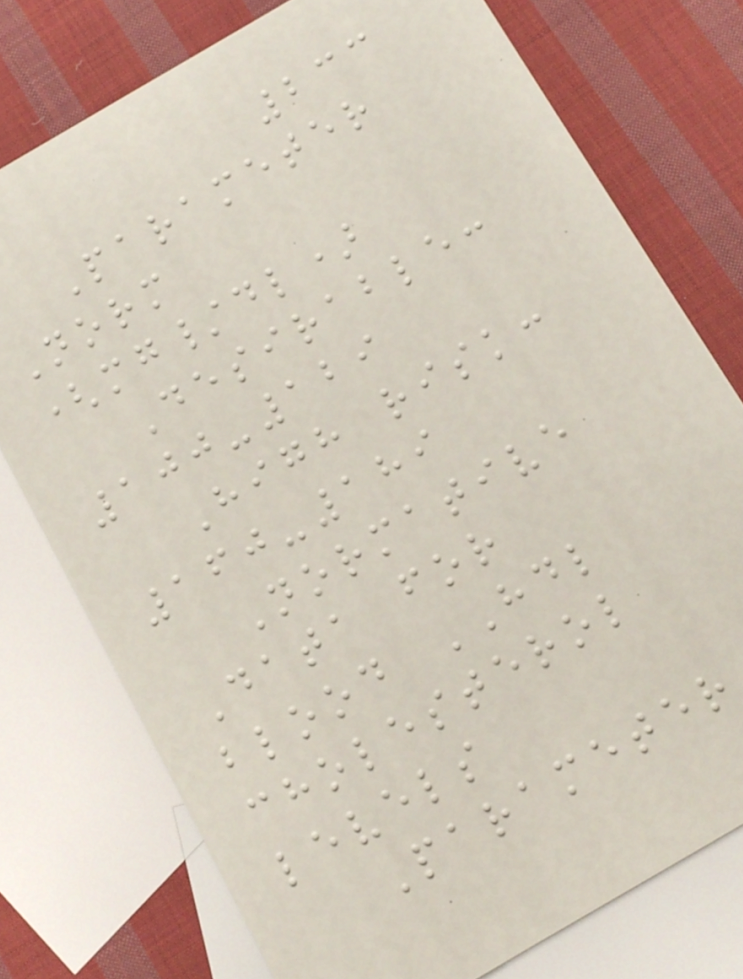233
Parameter
Norm
(mg/dl)
Desirable:
100-129
High risk:
160-189
Normative
Data for
blood HDL
cholesterol
levels
Parameter
